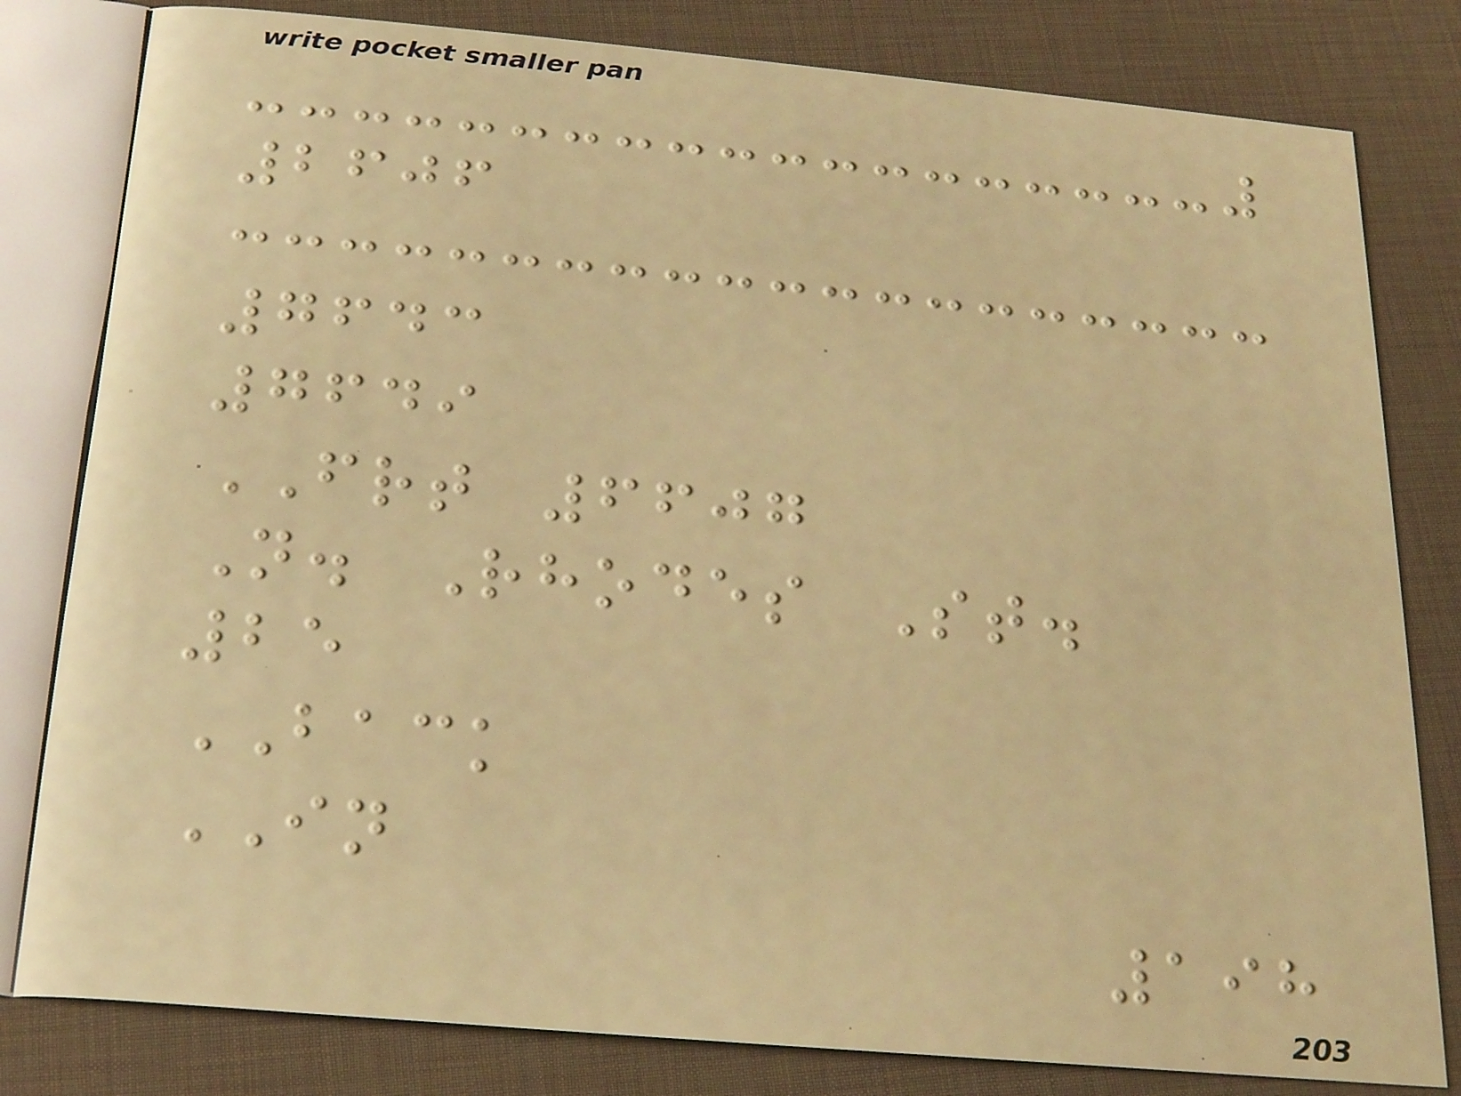2606
7643
7649
FRT 6607
N. Rhodes St.
25
BACK
IN
198
